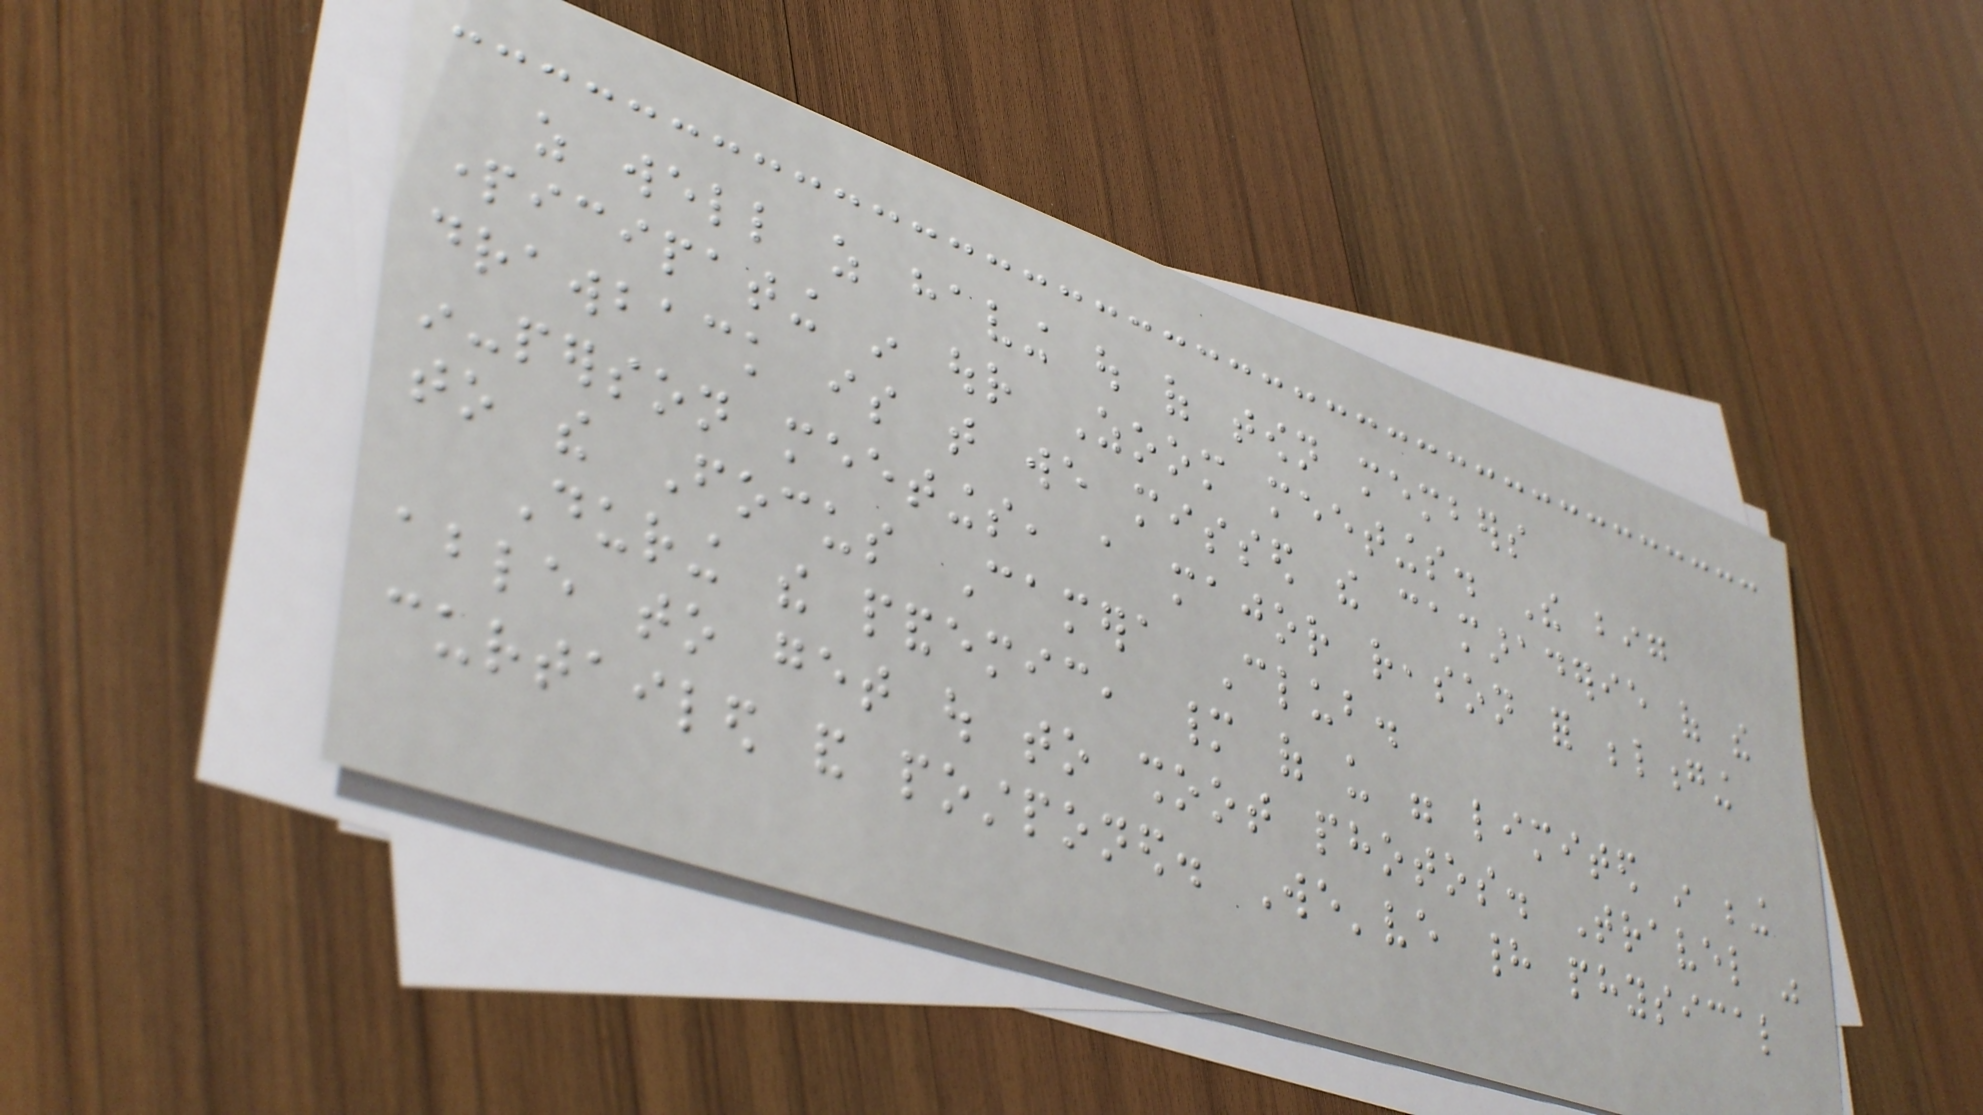as well as having out of town members
participating in our Zoom meetings. The big
drawback is that we missed the camaraderie of the
in-person meetings, a major reason for belonging
to the Focus Camera Club.
During the pandemic, many of us were limited in being
able to get out to shoot photos. Travel was
curtailed and postponed. We've had physical
